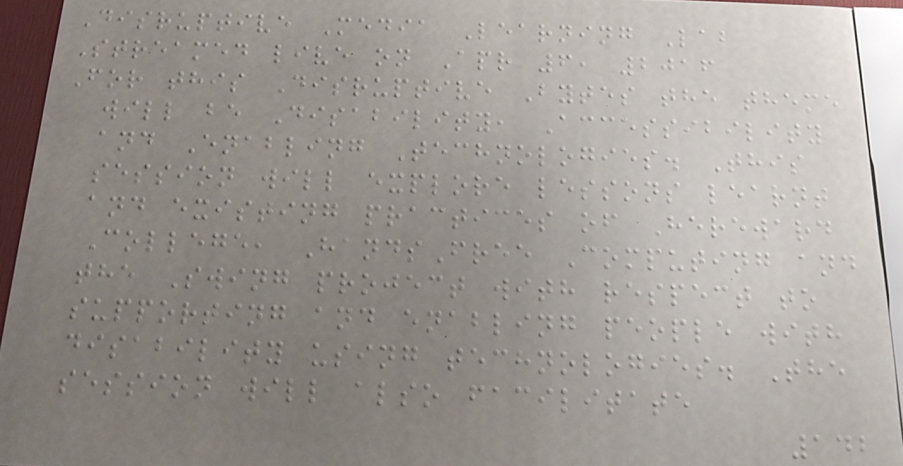Disruptive Media Learning Lab
Streamed live on Apr 6, 2016
For this Disruptive Bytes the theme
will be Disability, Accessibility
and Enabling Technologies. This
session will explore lessons learnt
and existing practices of Hereward
College, HandsFree Computing and
the Swing project with respect to
supporting and enabling people with
disability using technologies. The
session will also facilitate
142
